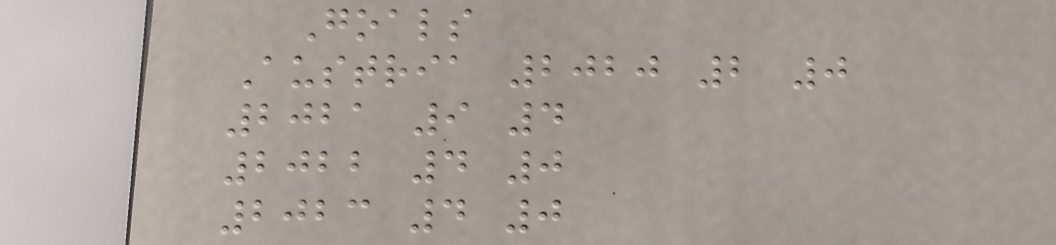Goals
Austria 2020 2 0
2021 9 4
2022 4 0
2023 4 0
